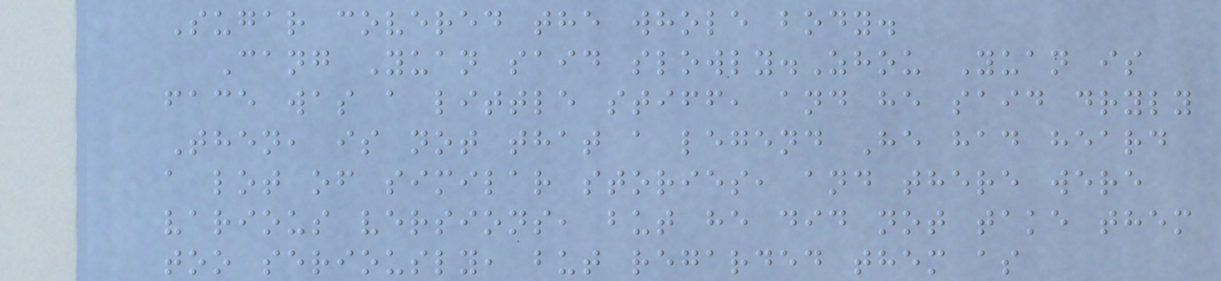Sugar covered the whole body.
Cang Yuan said slowly.Zhou Yuan is
face was a little stiff, and he said dryly
Then, is not that a legend He had heard
a lot of similar stories, and there were
various versions, but he did not take them
too seriously, but regarded them as
